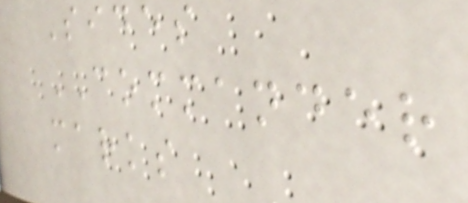Sides
COMMANDER
marks
